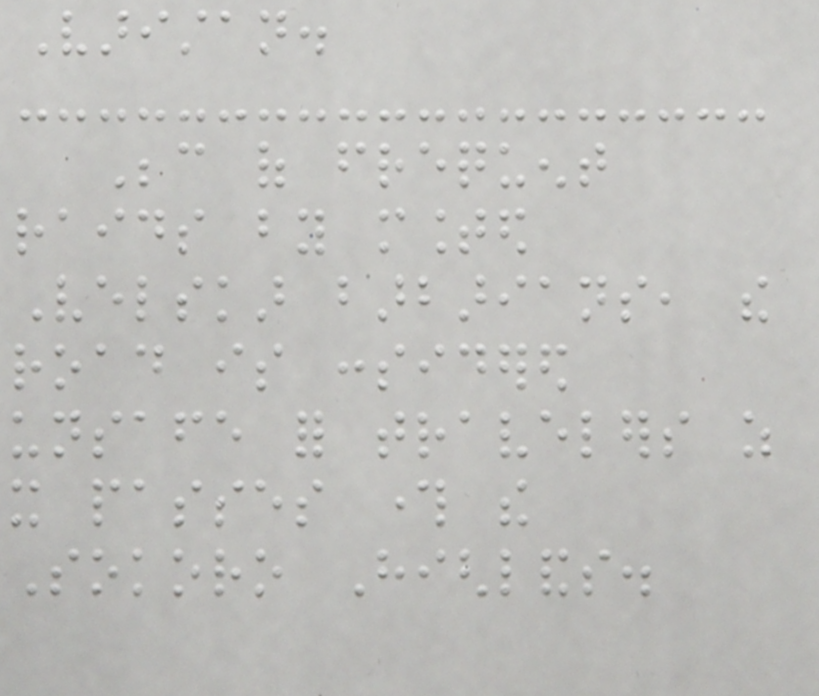Varistan.
Because of frequent
raids by mounted
Velskar barbarians, the
road is considered
unsafe for travelers as
it passes through the
Sokoro Highlands.
